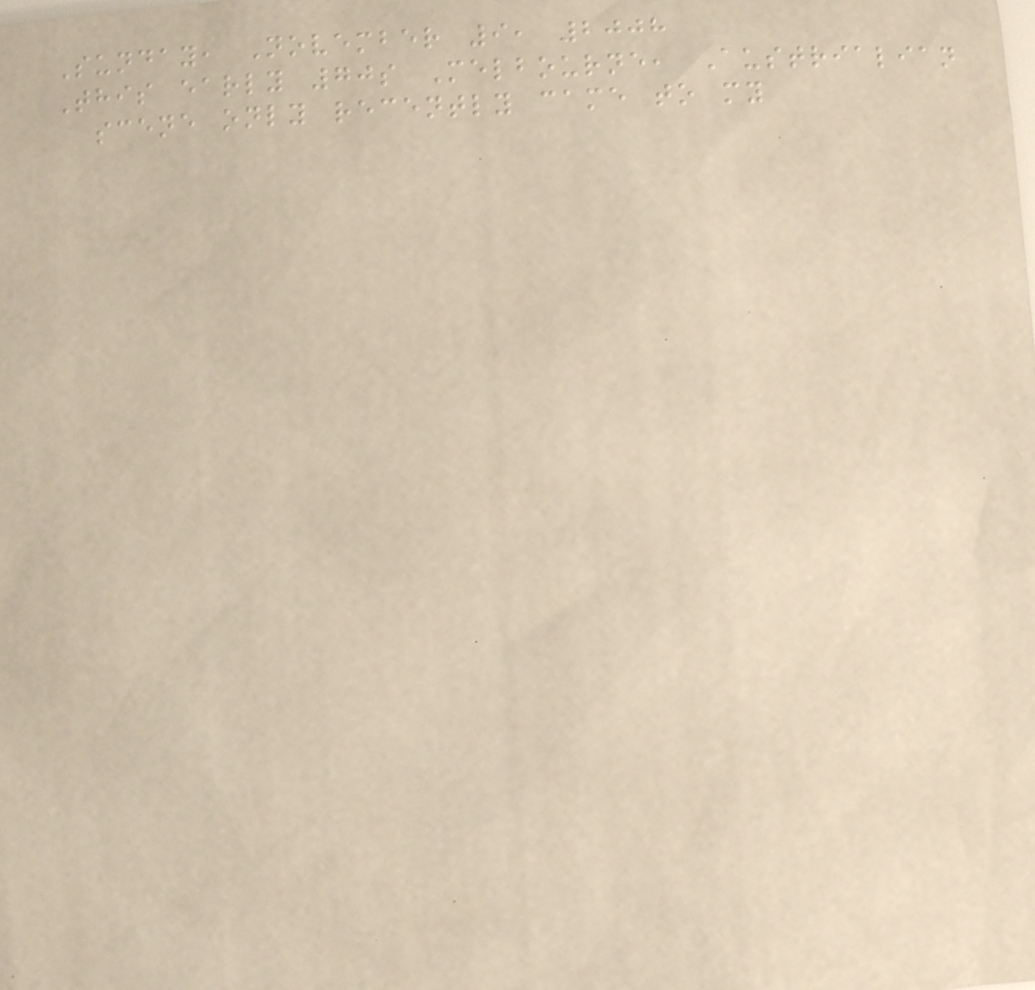Sunday, November 9, 2008
This early 70s Melbourne, Austrialian
scene only recently came to my
